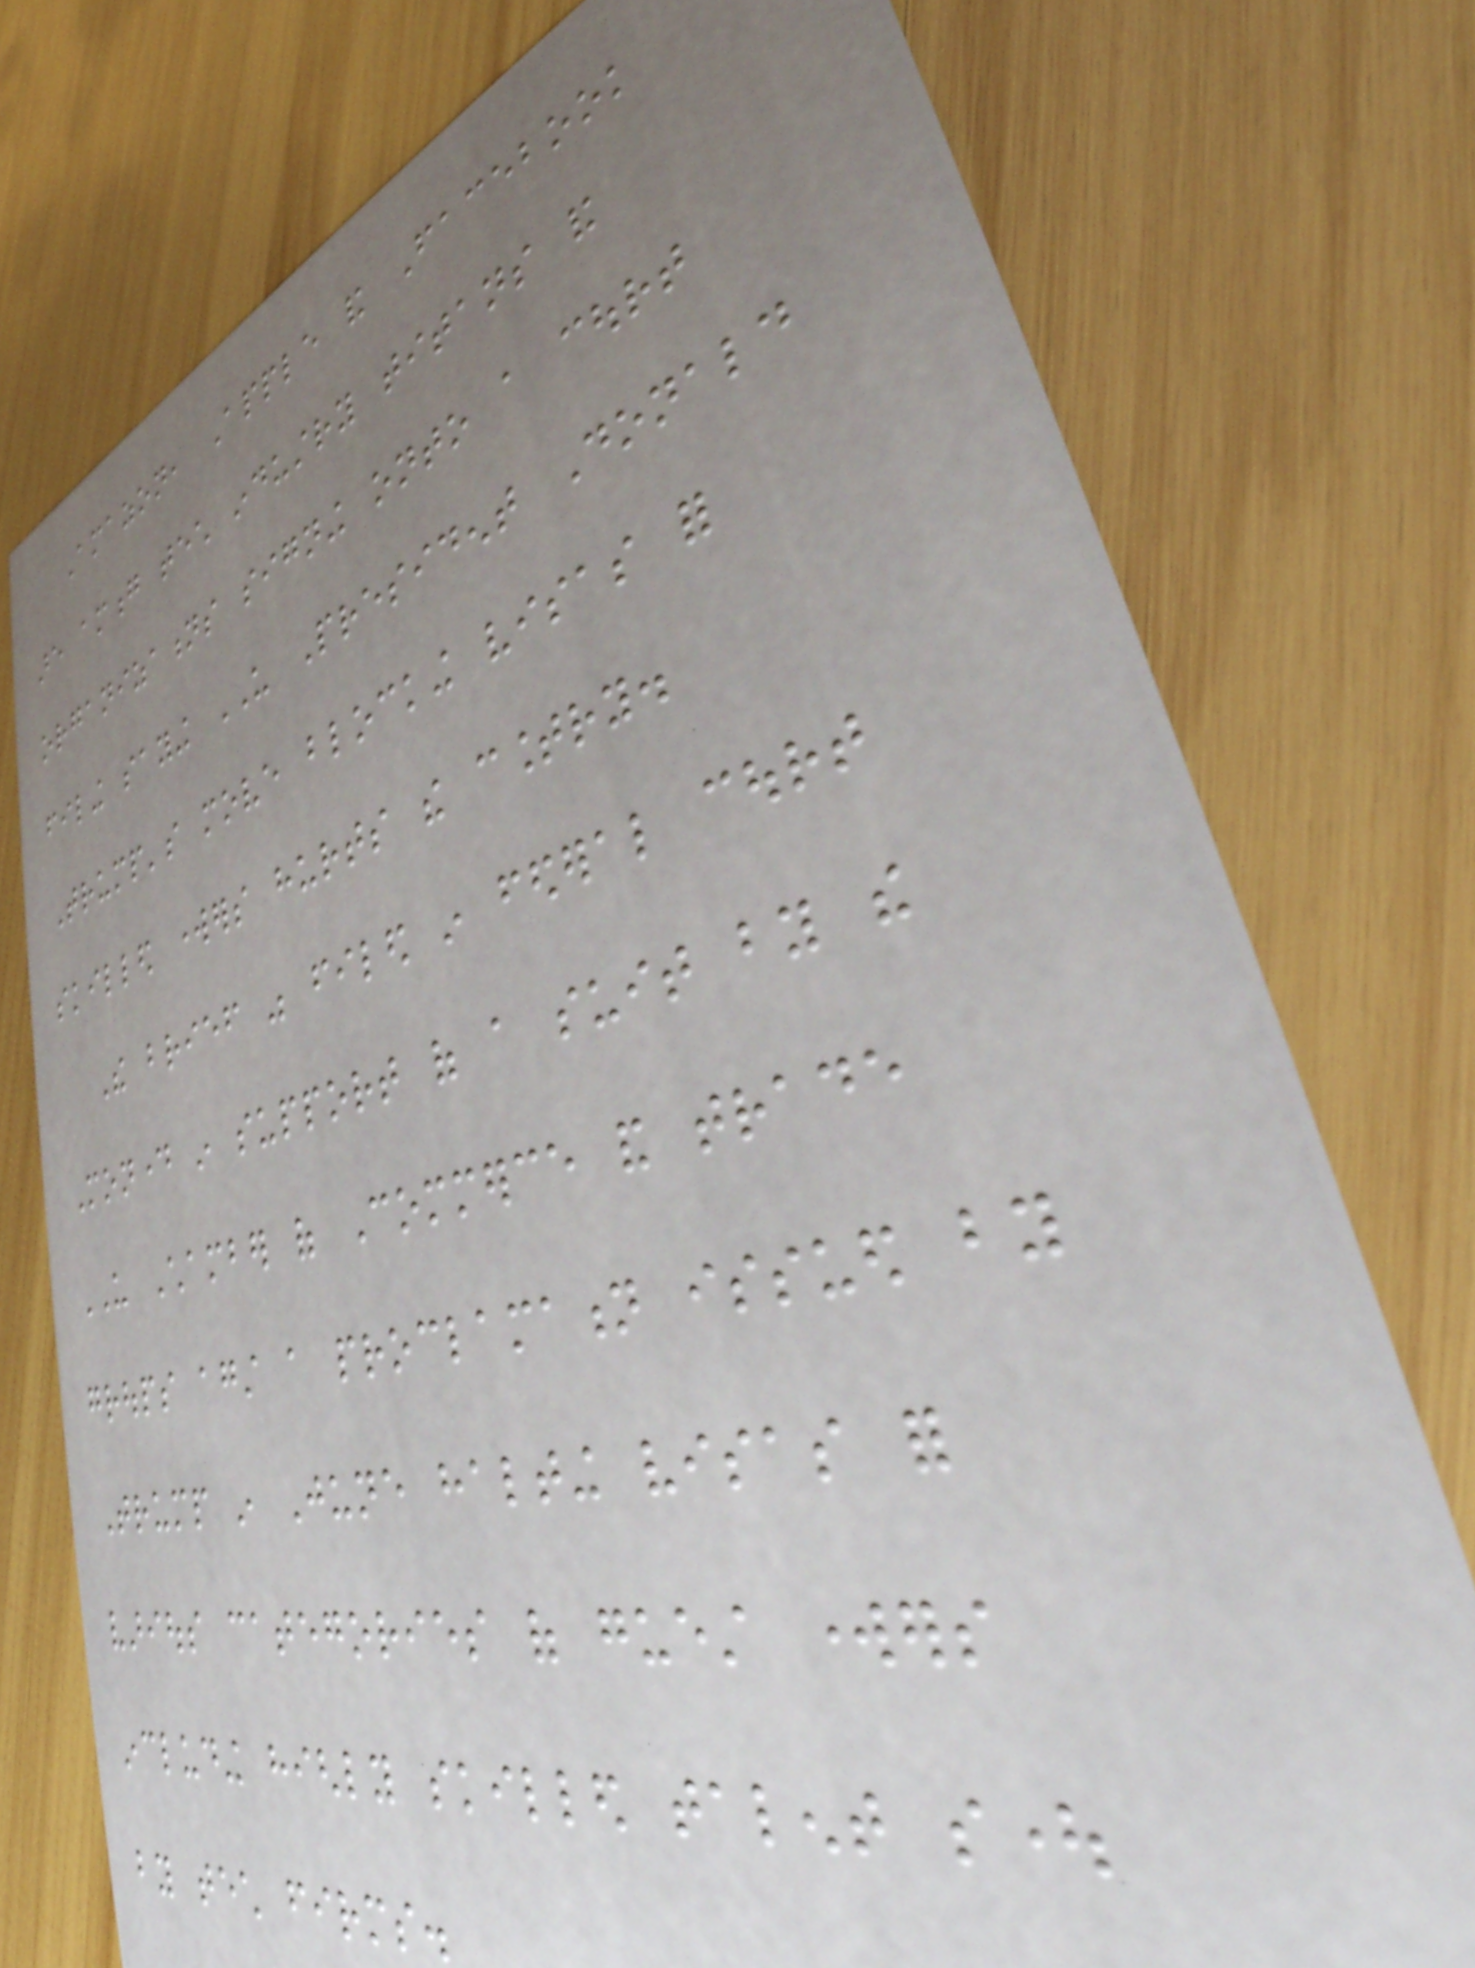Amazon, Apple and Facebook
are among tech industry titans and
organizations signing onto a court
filing saying US President Donald
Trump's move blocking visas for
skilled workers hurts the country.
The brief was filed in federal court
Monday in support of a suit by the
US Chamber of Commerce and trade
groups against a proclamation issued by
Trump in June halting visas for
various categories of guest workers
including highly skilled talent sought
by tech firms.
